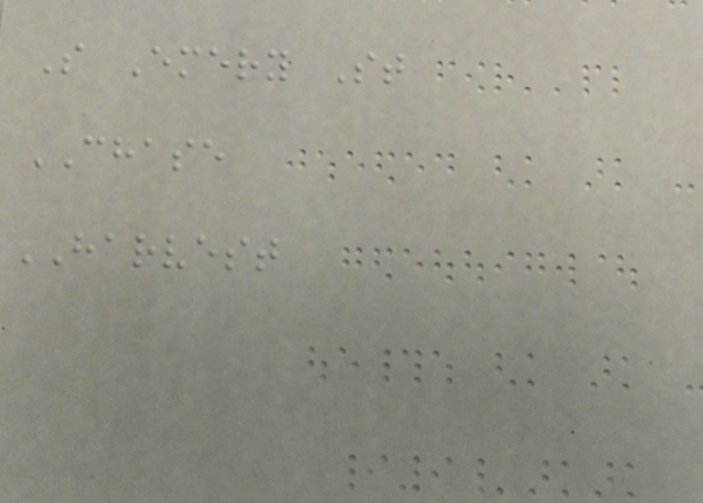S Emery St
CHASE
HARVEST
